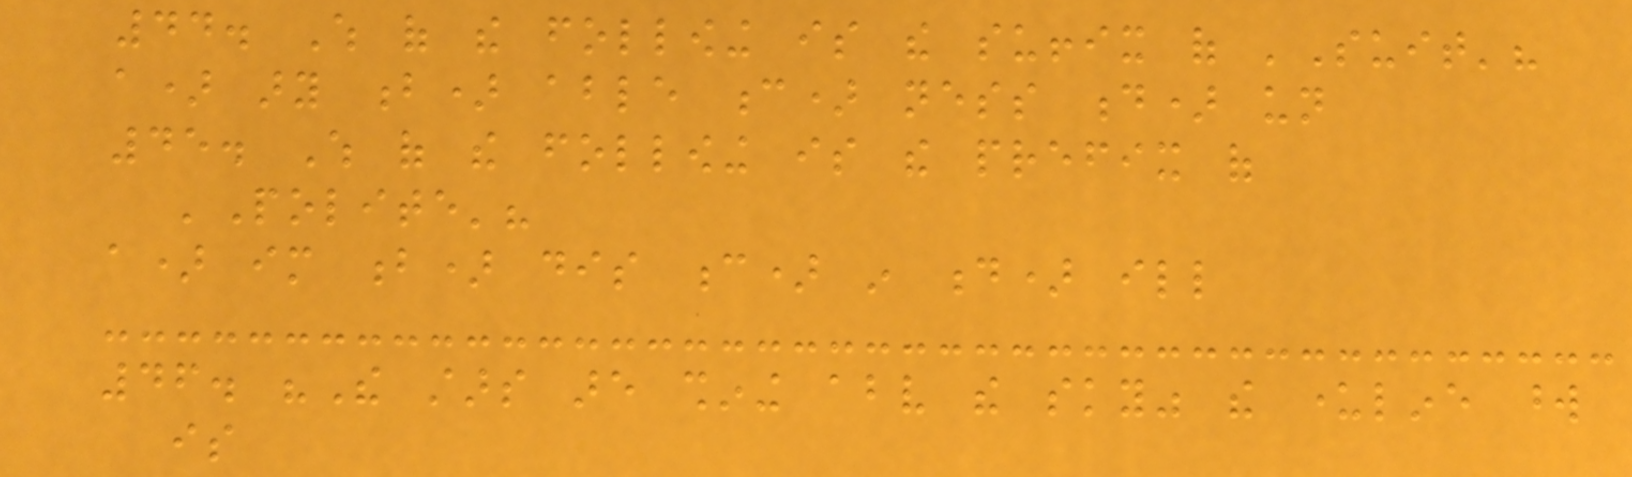44. Which of the following is the suffix of 'Suit'?
a) ary b) able c) ness d) un
45. Which of the following is the prefix of
'Polite'?
a) im b) dis c) in d) ill
46. "The stars are shining above the sky" the underline word
is
